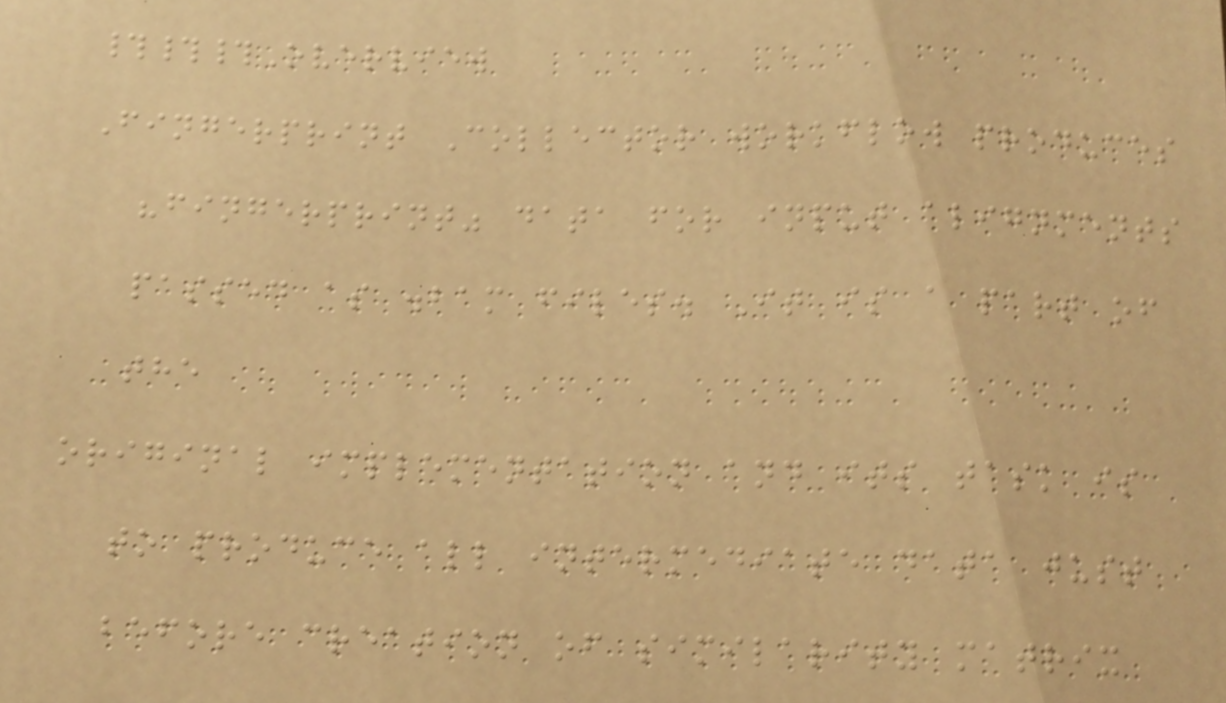###Overview
Fingerprint Collector workflow produces
"fingerprint" data for input alignments
passed as .bam files. It is a part of
the
original implementation and its task is
to produce all intermediate data just
before creation of similarity matrix
